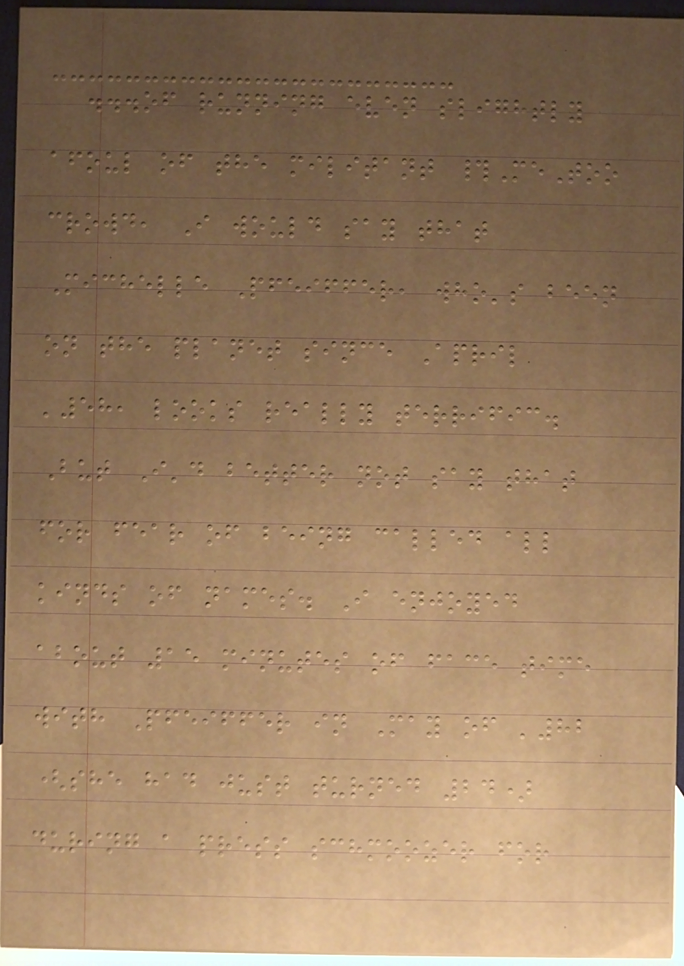...of running even slightly
afoul of the militant #MeToo
crowd, I would say that
Michelle Pfeiffer, who's been
on the planet since April
'58, looks really terrific.
But I'd better not say that
for fear of being called all
kinds of names. I enjoyed
about 15 minutes of face time
with Pfeiffer in May of '82
(she had just turned 24)
during a press schmoozer for
